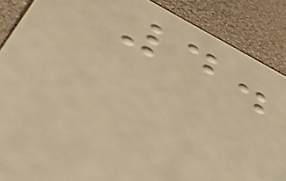4.
